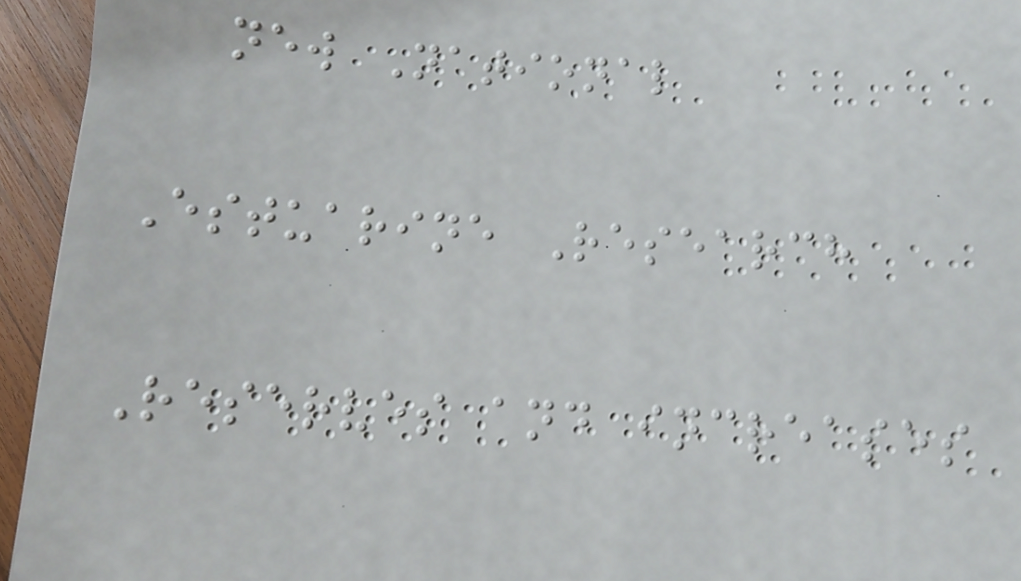new National
Estuarine Research
Reserves and increases
